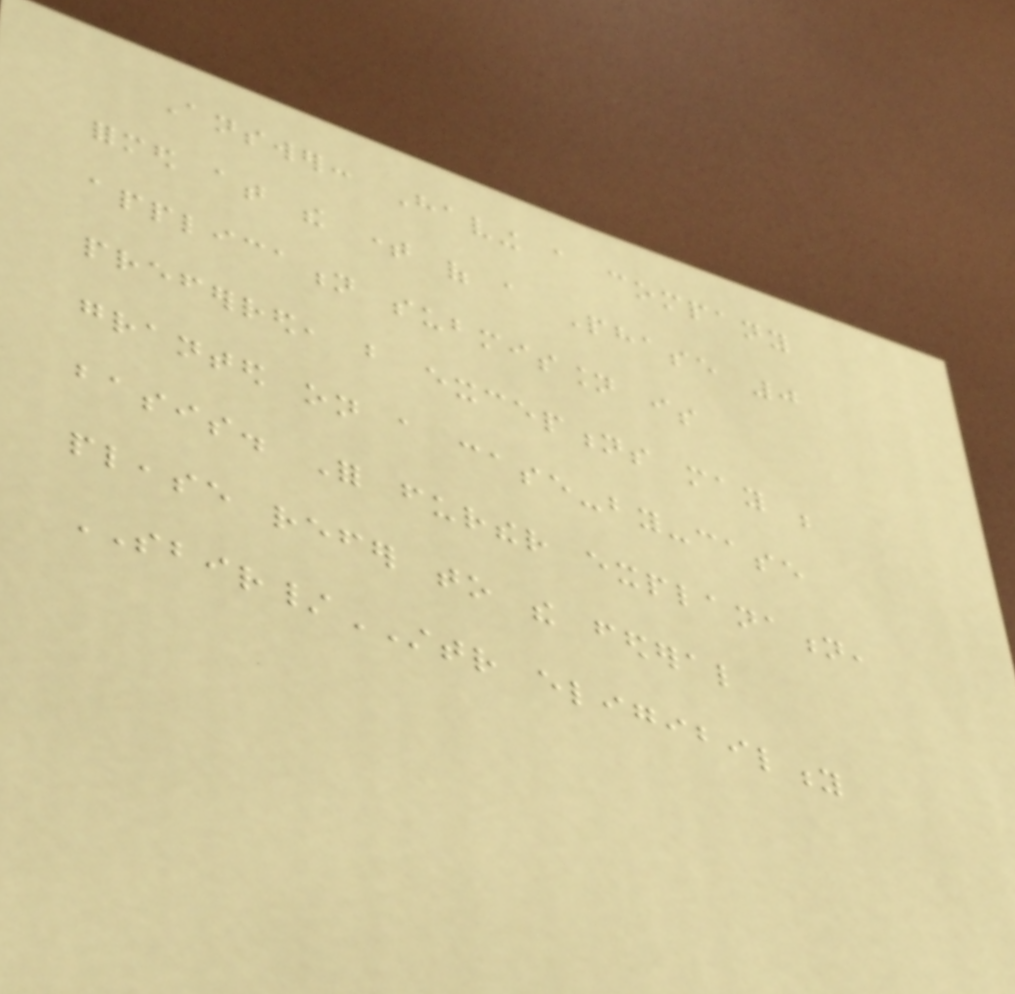Answer: Having a company
formed at the time of a Phase 0
application submission is
preferred, but exceptions may be
granted on a case-by-case
basis. For further explanation,
please refer to the federal
SBIR/STTR eligibility
